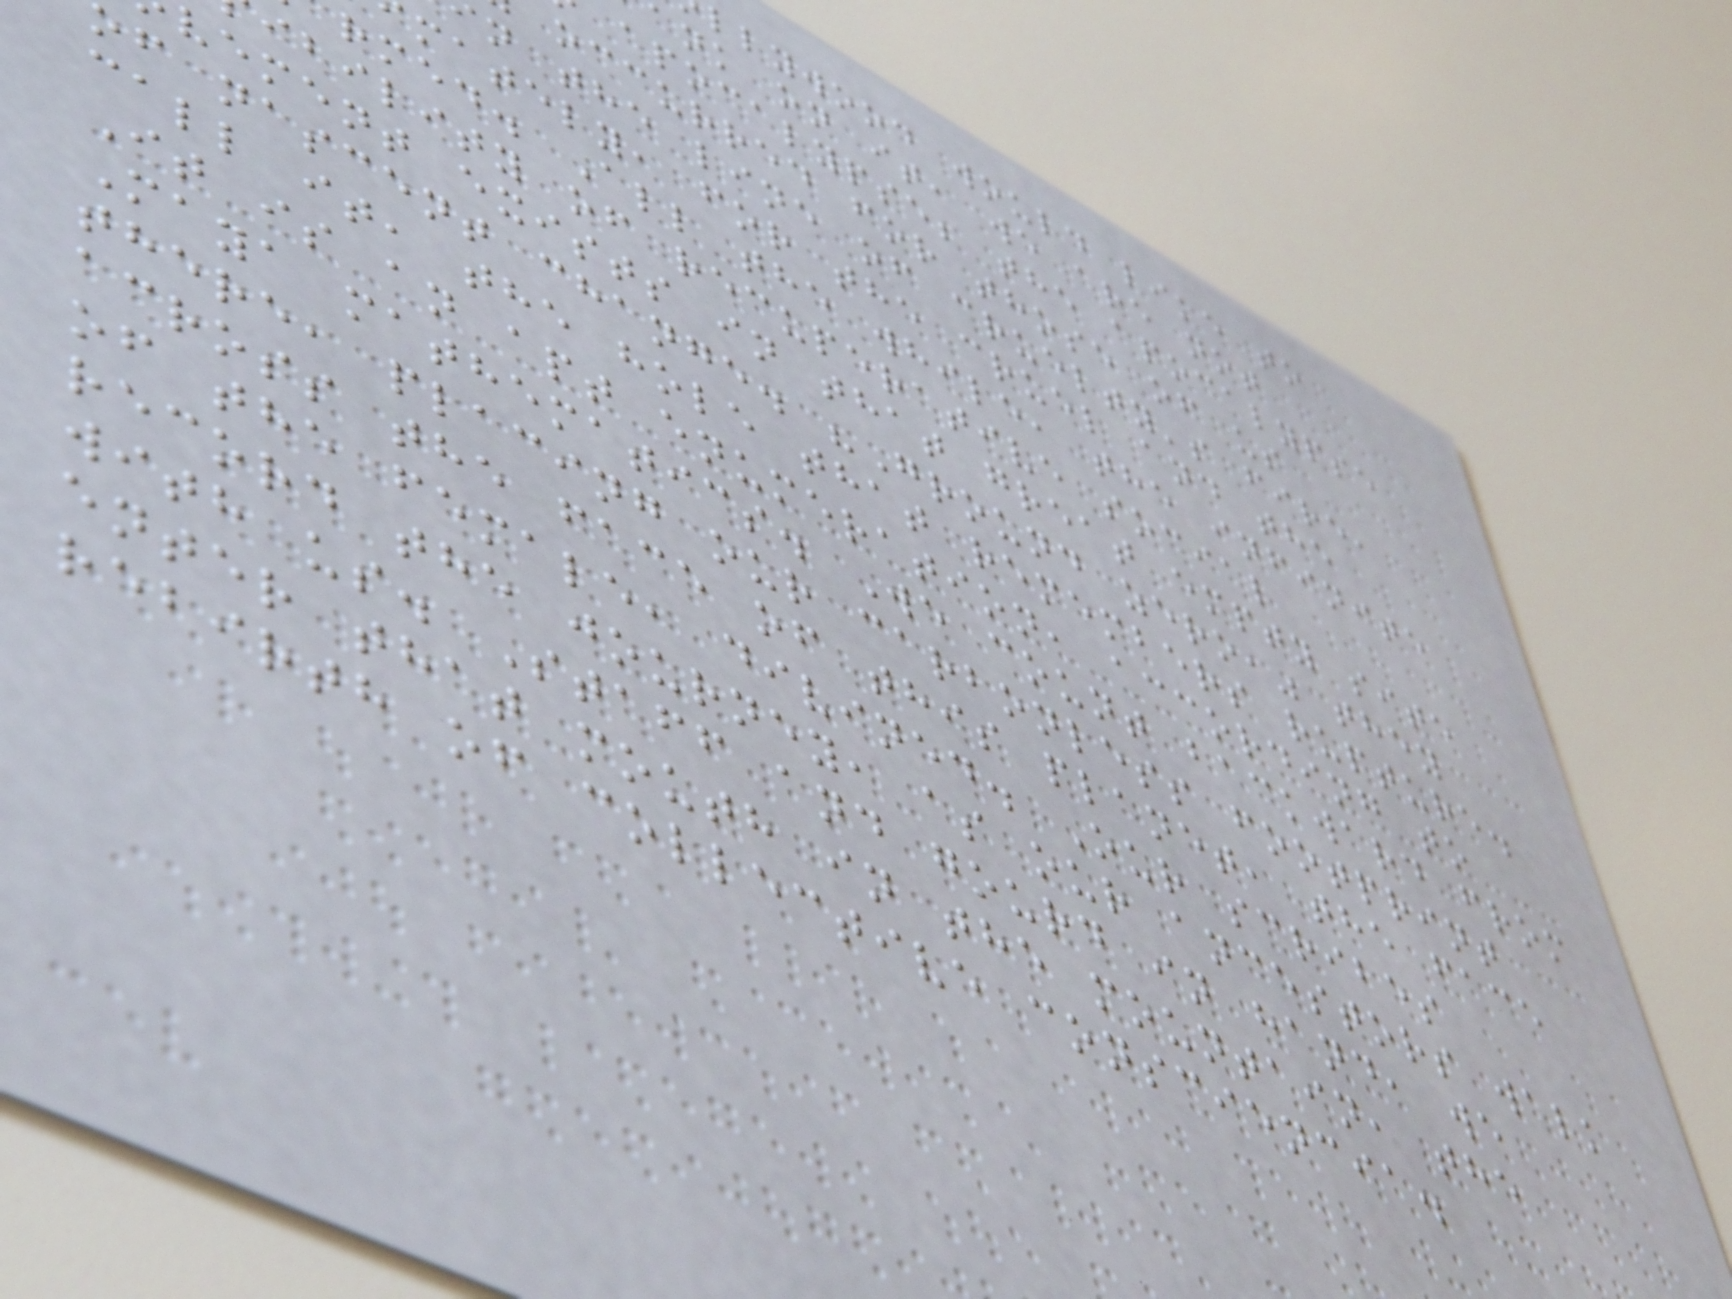llywood would like to
ank on it, we are not
apocalypse; the apocalypse
occurred for those of us
n the line of cruelty's fire,
mately, for the cruel and the
rmed. All the while, the infinite
ibility of recuperative social
vement exists in that great empty site
of nascent change. "Ground zero," they
call it, the hole that remembers rupture.
It is an apt enumeration, according to
Maya mathematics. We count backward from
there, placing our carbonless footprint
across the face of this planet, the face
of the female, divined. Our scribes
record the journey, as our ancestors walk
with us. Staff and gourd in hand, we
enter that mouth in the mountain, the
rebirth of collective consciencia.
